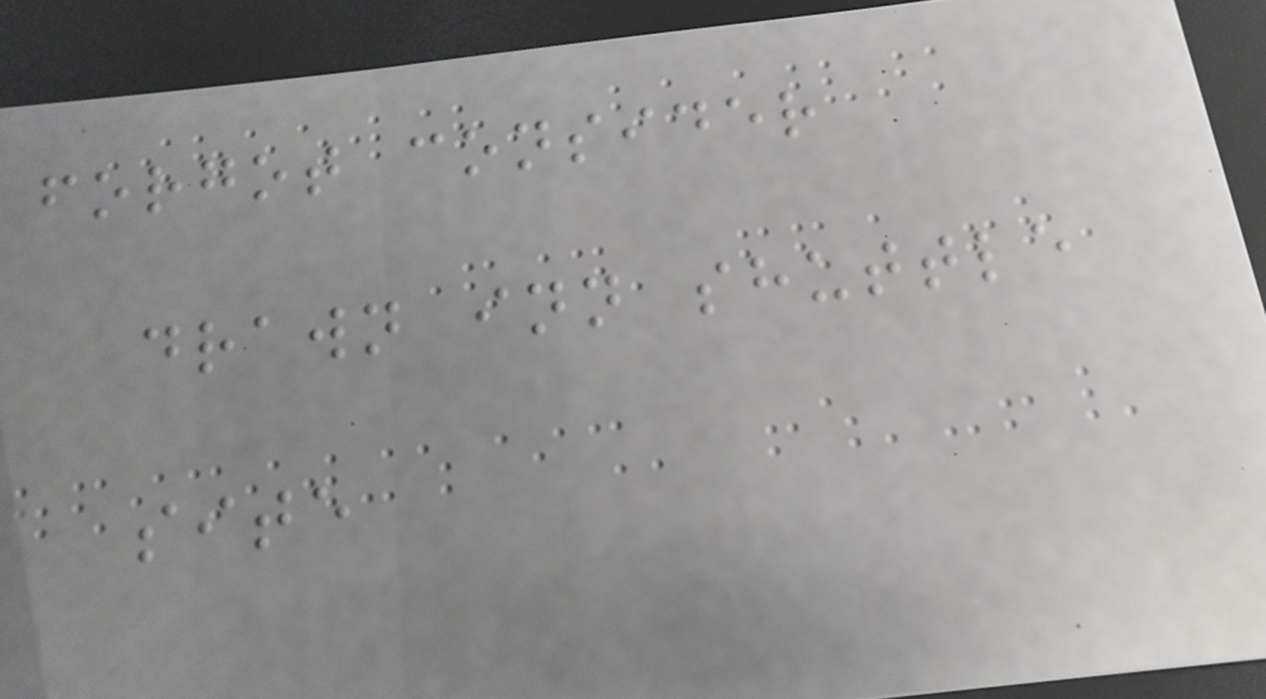forgot consider
drawn inn shuttle
site
